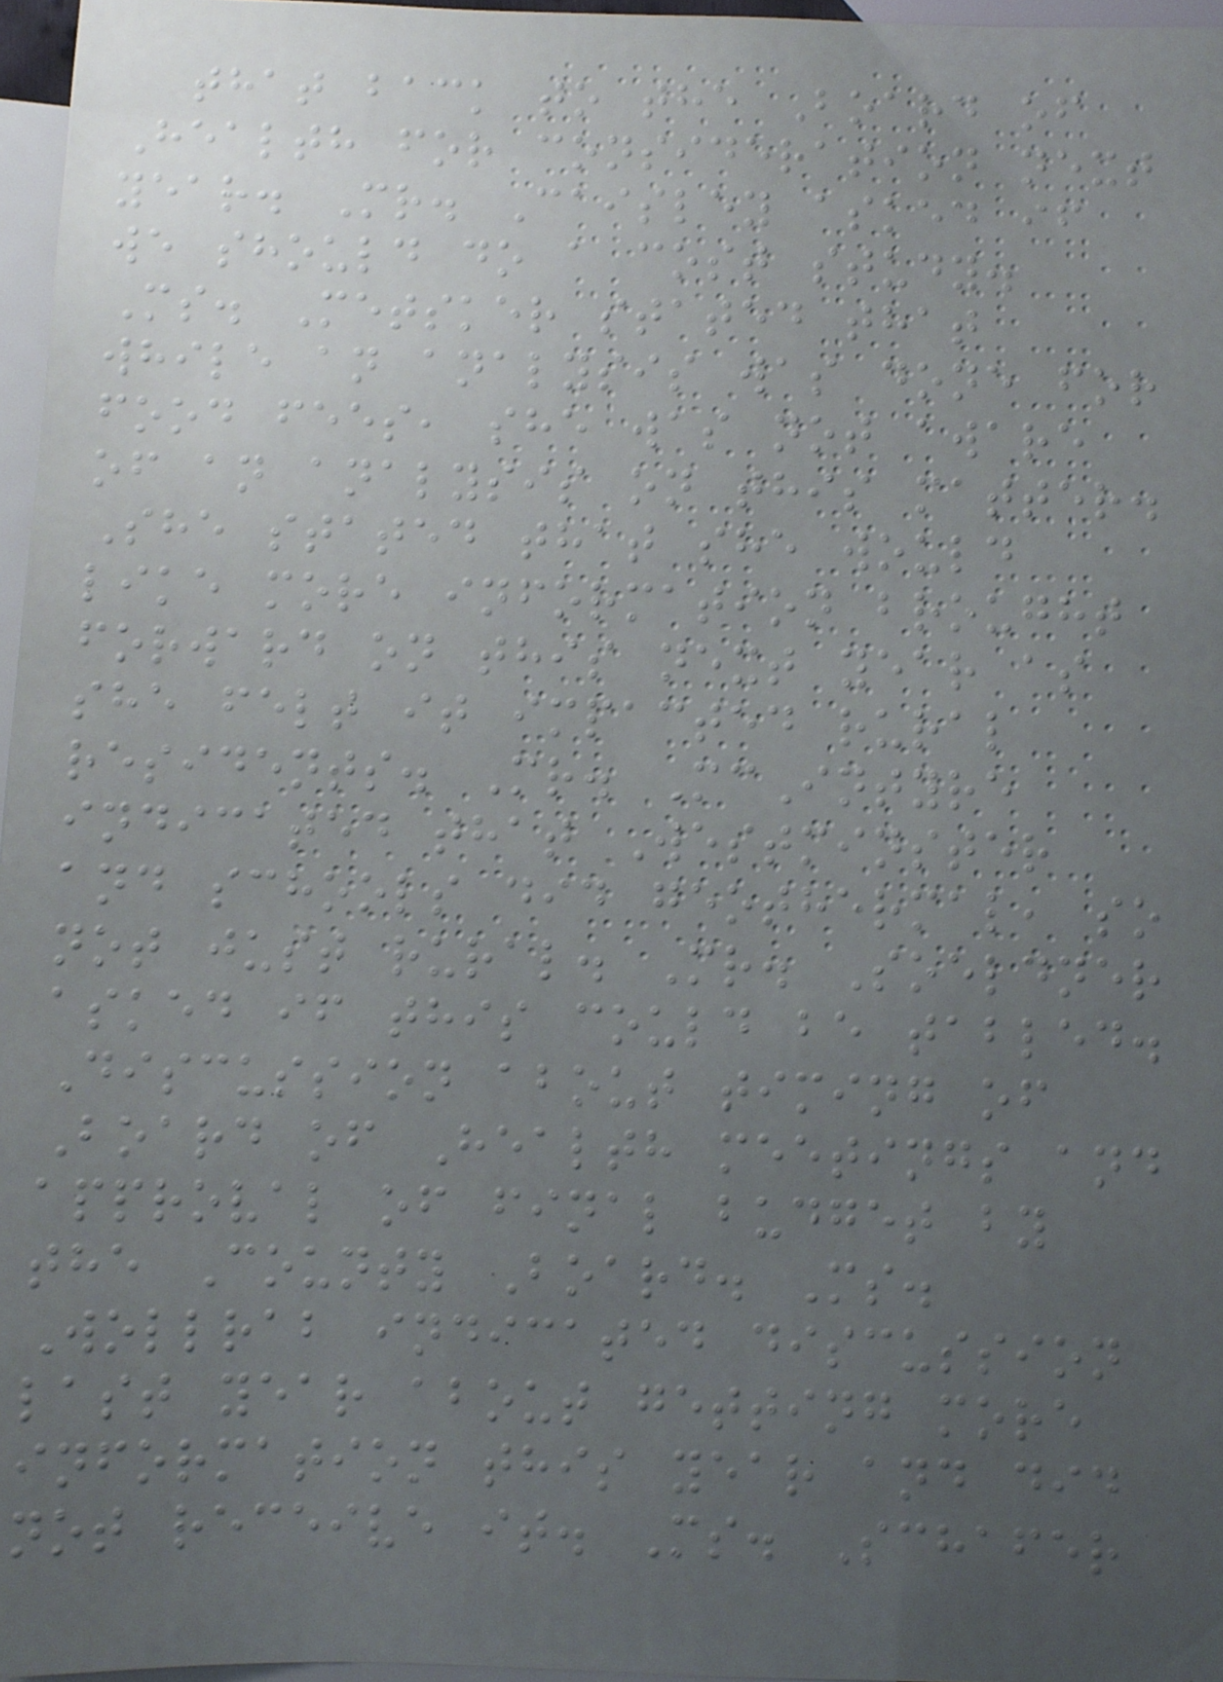that back to the Board of
Health for consideration next
year. Mr. Caisley asked if
we should do a cost study.
Ms. Metsker stated that
while an analysis was done for
food fees, she was not aware
of an analysis on this matter.
She stated that she would
like more information brought
forward on this next year as
she felt it impacted rural
residents. Mr. McIntyre
indicated that Westminster
and schools did geothermal, so
not just rural. Mr. Soeldner
asked if this could be tabled.
Discussion about timing of
Board of Health meetings and
approval of final budget by
the County Board. Ms.
Wollrab indicated discussion
last year about getting more
information this year and did
not receive it. Ms. Schafer
